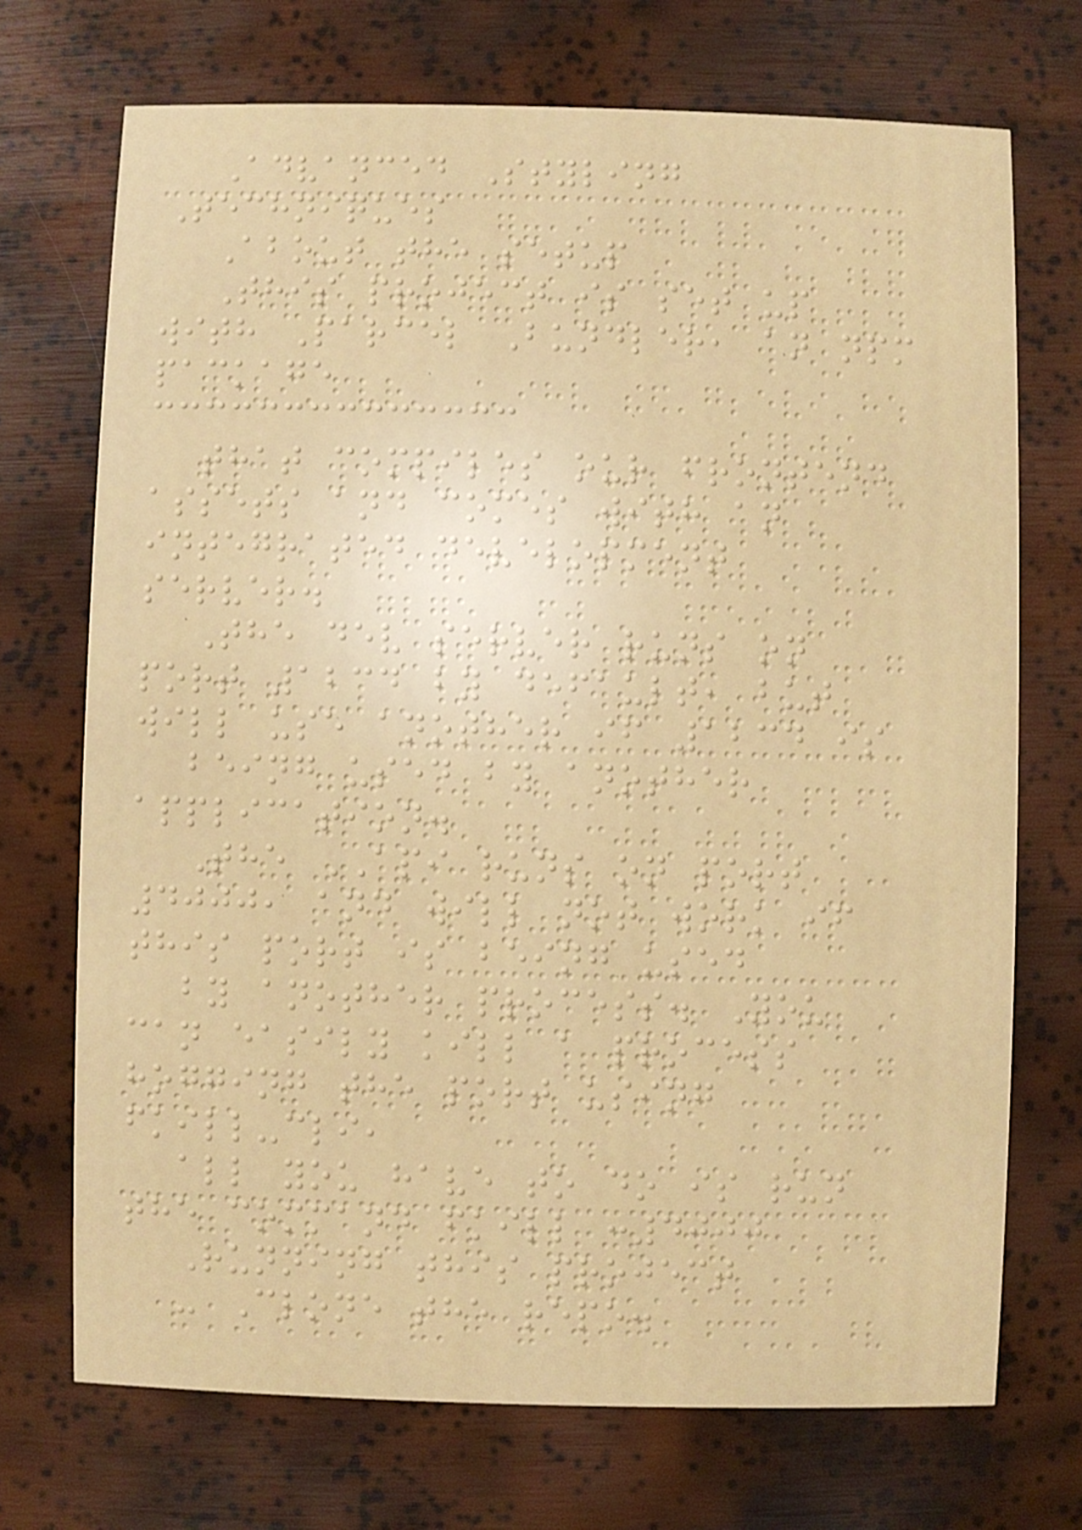Advanced Styling
Techniques
About the setup
This project is set up
with Parcel Bundler, an npm
package
that compiles our frontend
assets and comes with an
integrated development
server.
The dev server runs on
port 1234 by default, but
will use another if 1234 is
being used by another
application.
The API runs on port
4000, and will not work if
this port is being used
by another process. You
can easily kill a process
hogging the port using
fkill-cli,
all you have to do is run
the command fkill :4000
Running this project
- Clone the repo.
